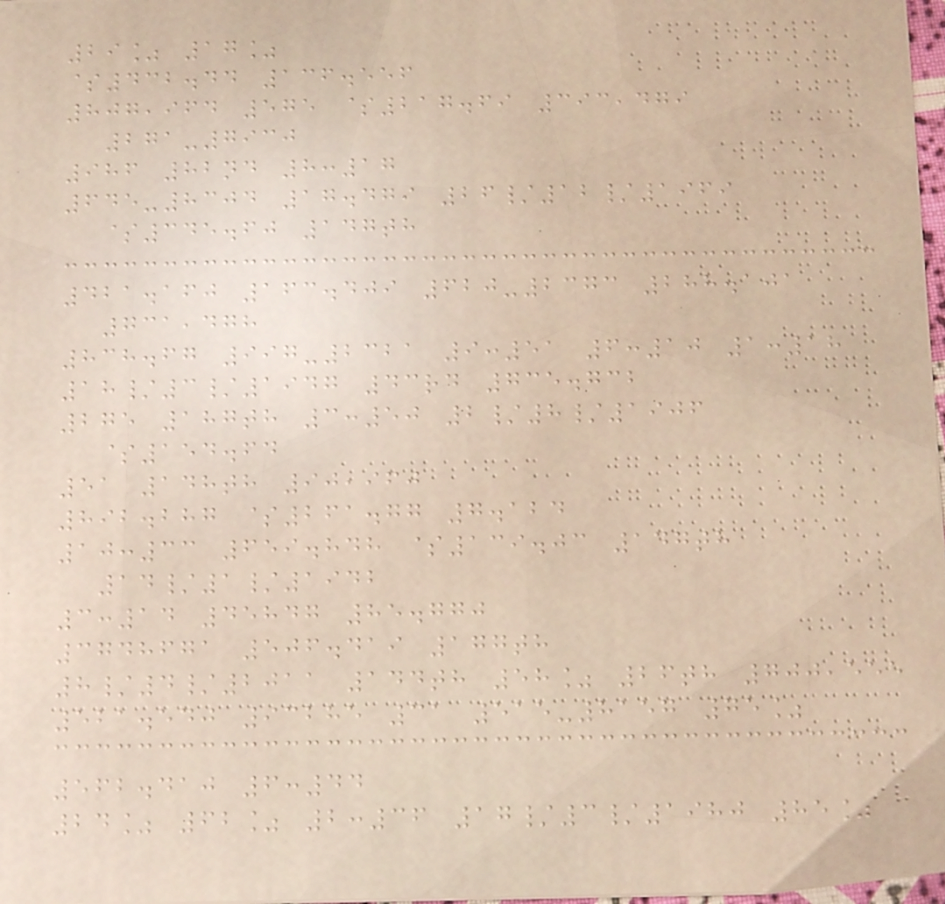29% 17%
$432.44 136.556
807,964 575 $217.69 393,479
271-7930
986 82nd 8:17
645-8304 17.479 26/12/1969
$345.60 147th
421.160 163.409 620-2373 288.101
731,478
838.67 997-2321 9:51 6:10 1:18
18/3/1947 43rd 735.732
275 187th 3:50 2/8/1906
$154.64
51 148th 90,960
892.287 $261.77 7.124
10:33 659.848 $139.03 147th
14/1/1942
3:14 45847 85.770
3748671 506.419 177th
8/4/2011 144th 58% 26th 700,555
521.540 93285 31 515-8157 75%
562.410 6:44
24% 62% 2:36 17/3/1980 85%
